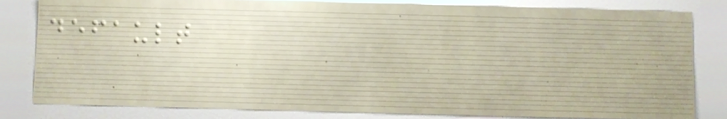default
